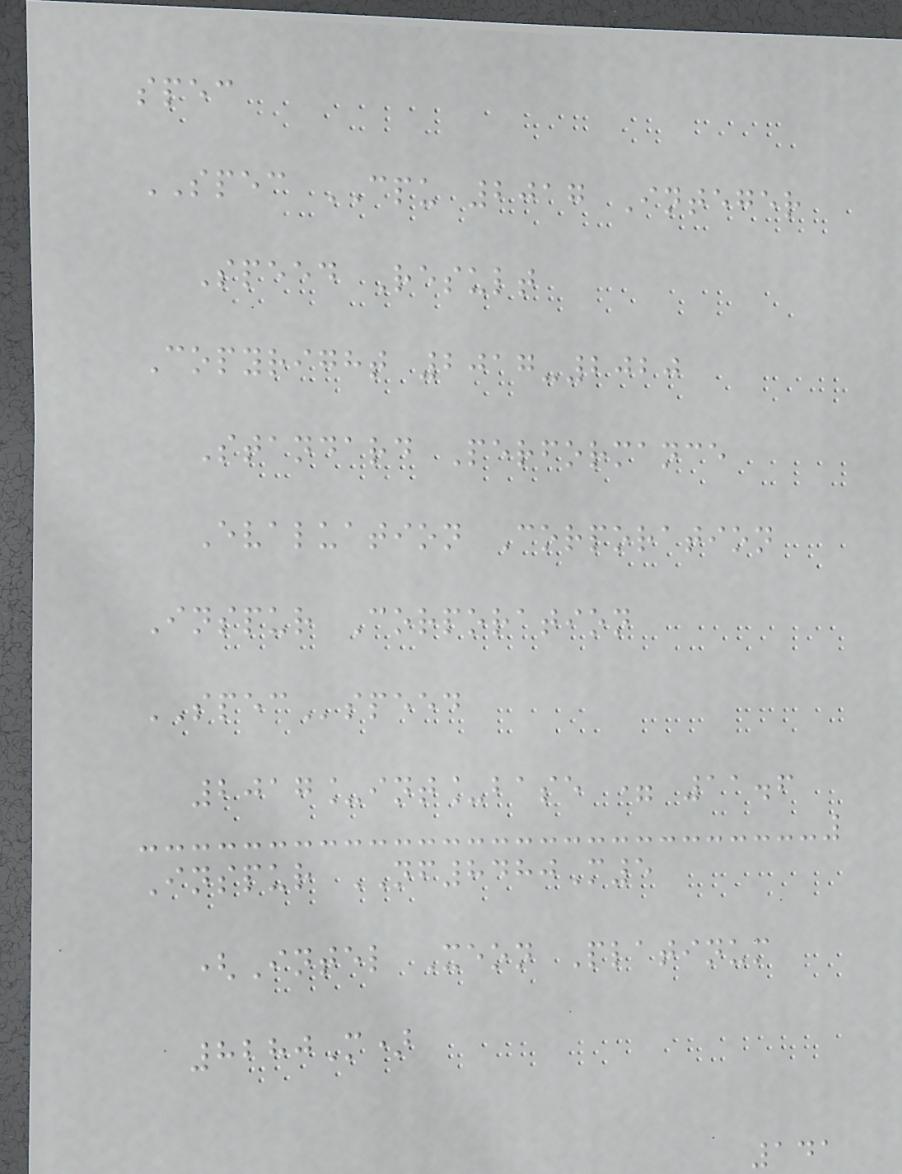spec
SPEC CPU 2017 Integer
Speed Result
Copyright 2017-2020
Standard Performance
Evaluation Corporation
Inspur Corporation
SPECspeed
2017_int_base = 11.6
Inspur NF8480M5
(Intel Xeon Platinum
8280M)
141
